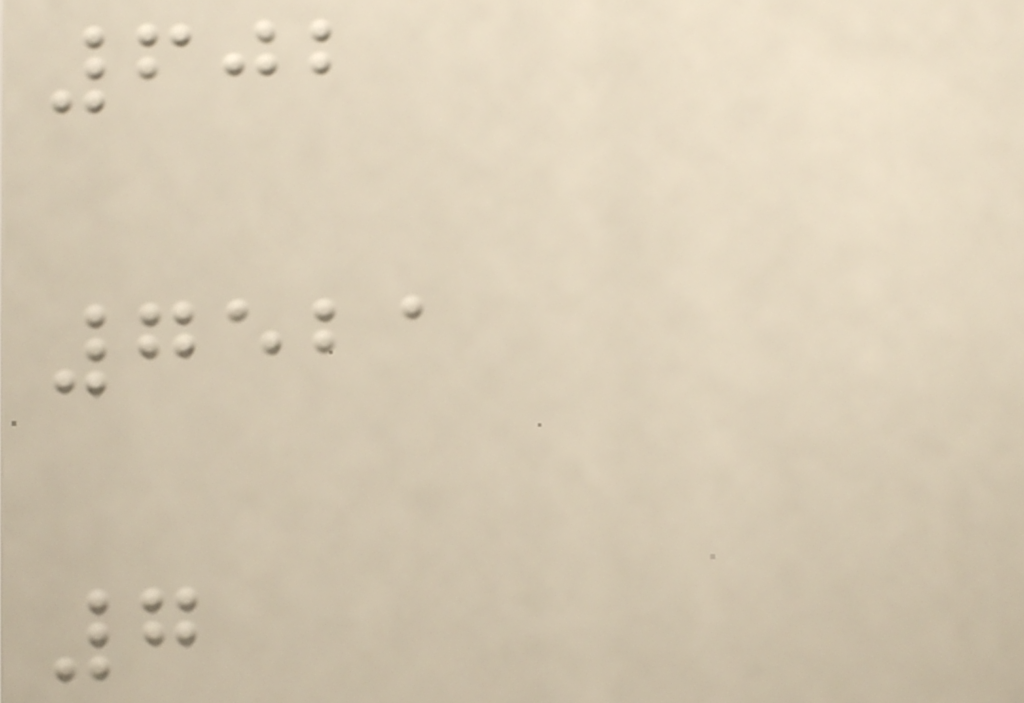602
7521
7
